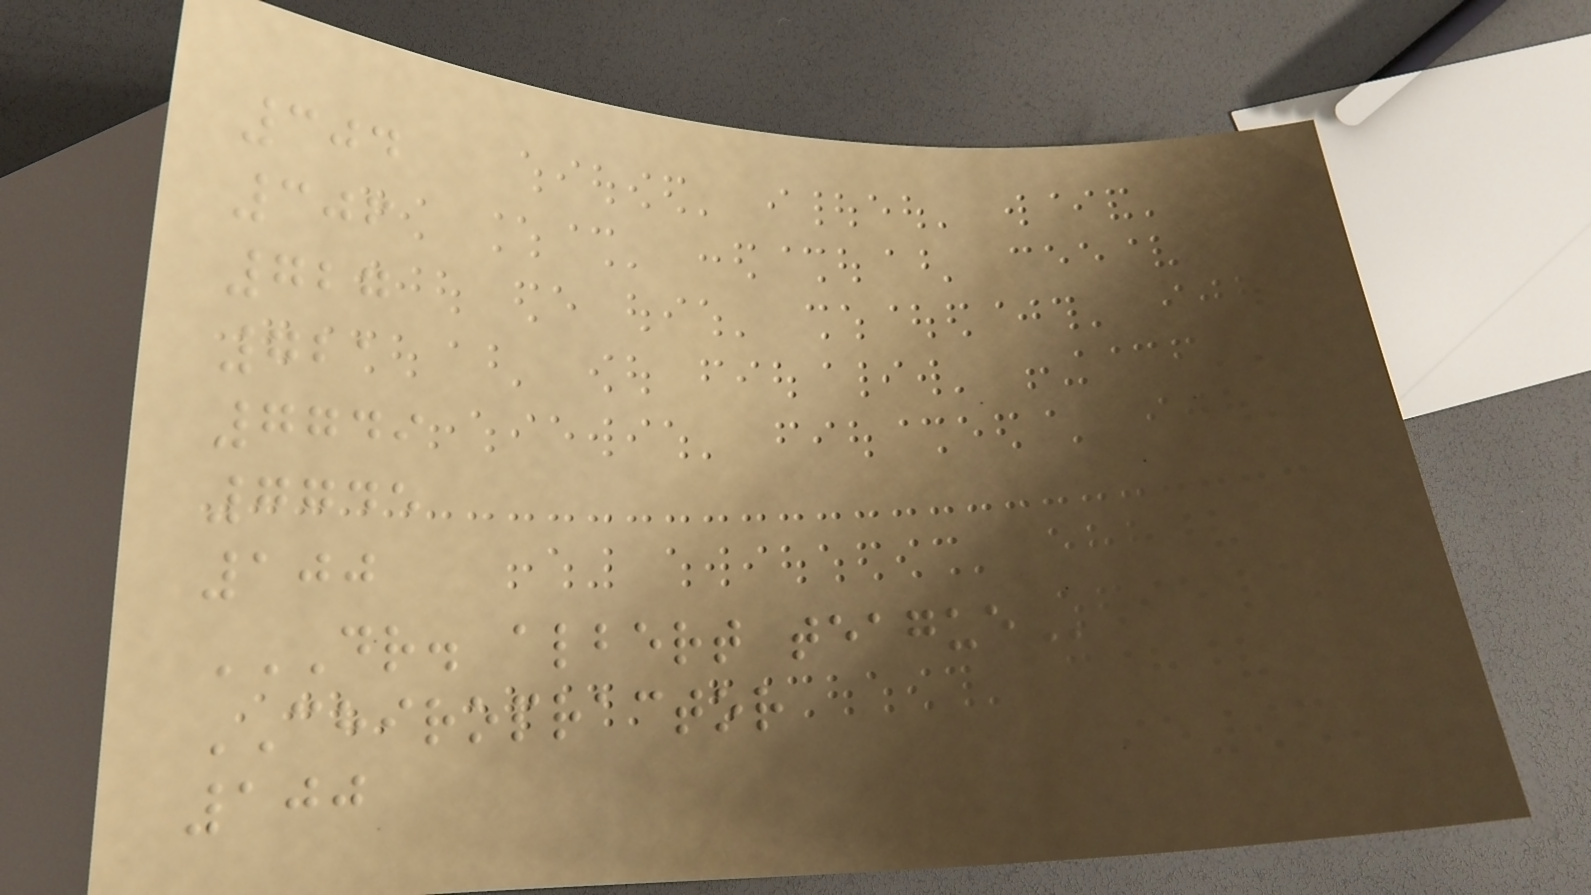304
306
727
721
7749
7745
100
DR. ALBERT TEAGUE
CHIROPRACTOR
100
